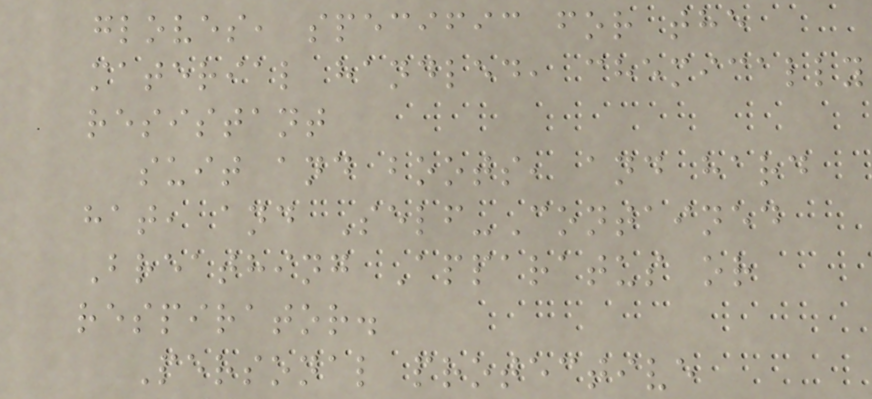gloves, specific for the
material handled, chemically
resistant
suit and boots, and hard
hat, and Self-Contained
Breathing Apparatus or
respirator.
Personal protective
